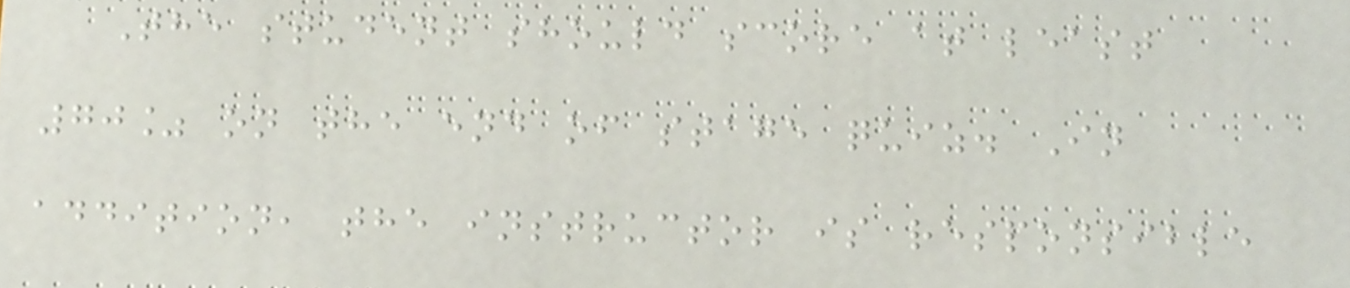The student should score at least
70% on the end of stage quiz. In
addition, the instructor is responsible
